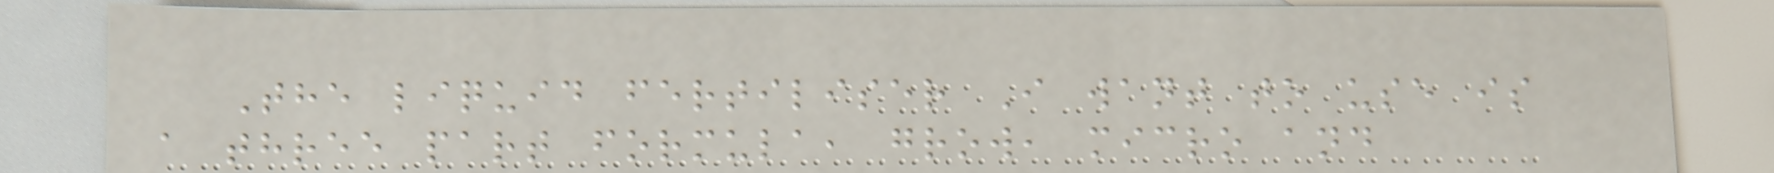The liquid fertiliser I want to use is
a three part formula, grow, micro and
